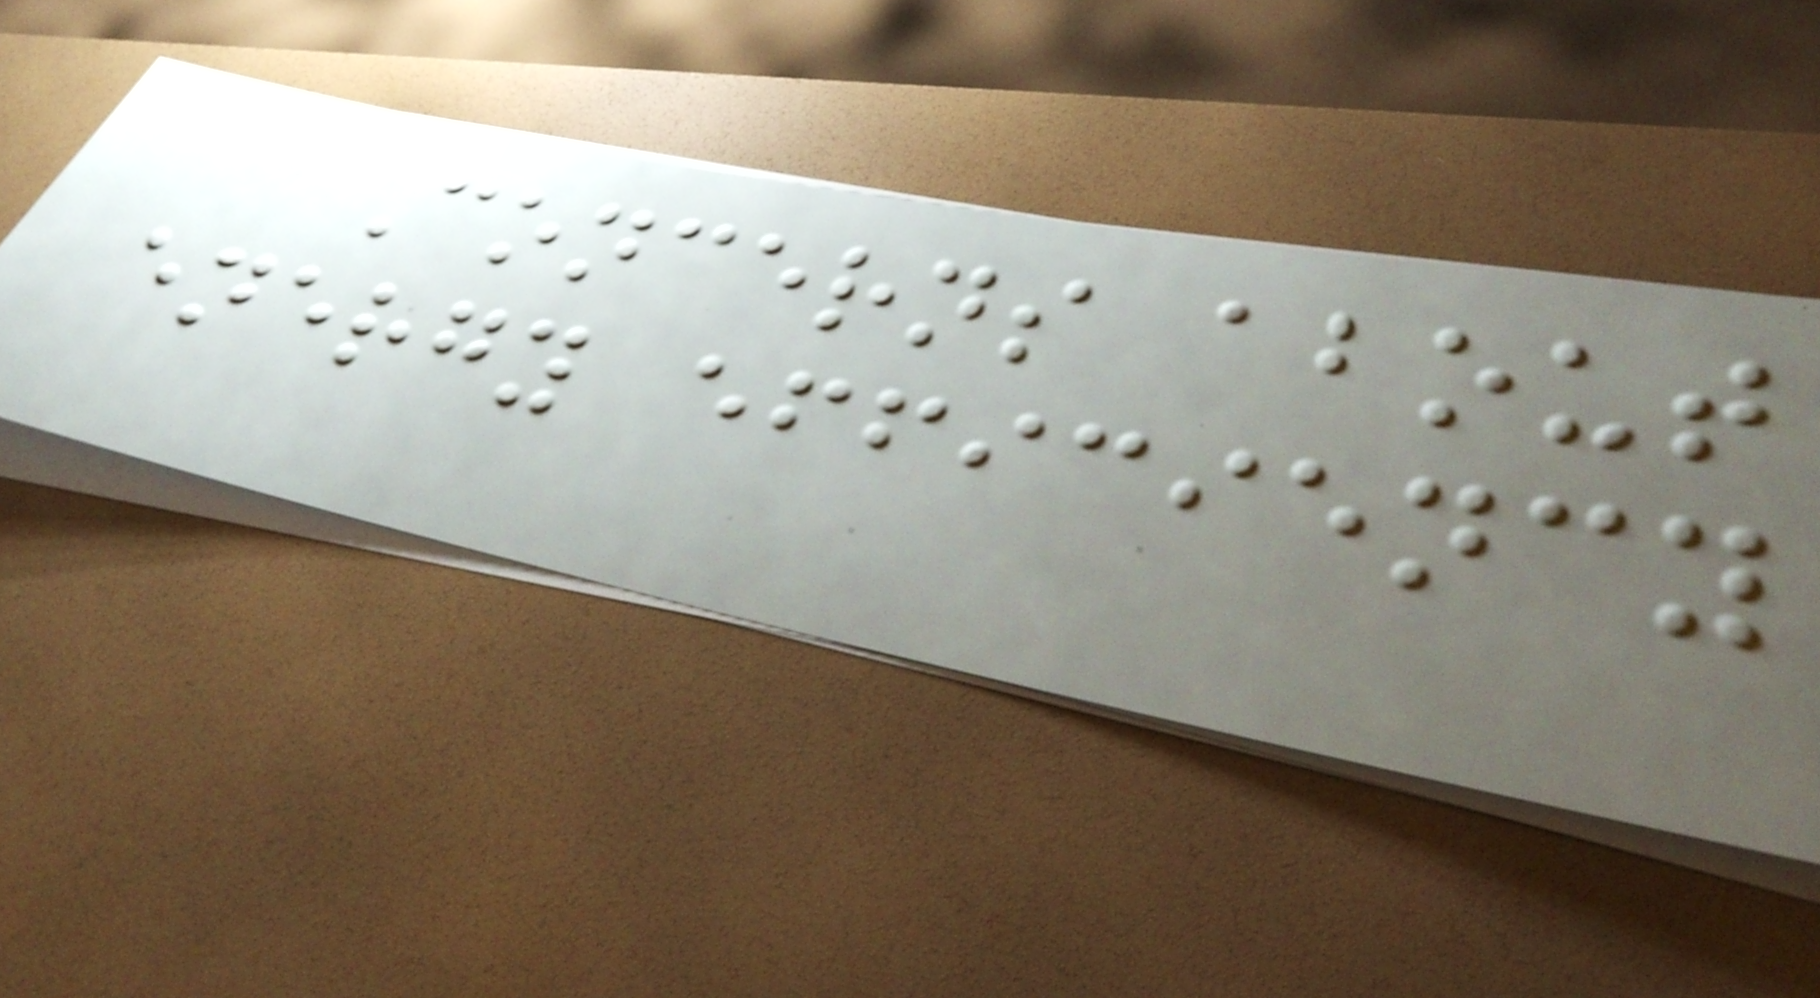Concerns about
energy efficiency
